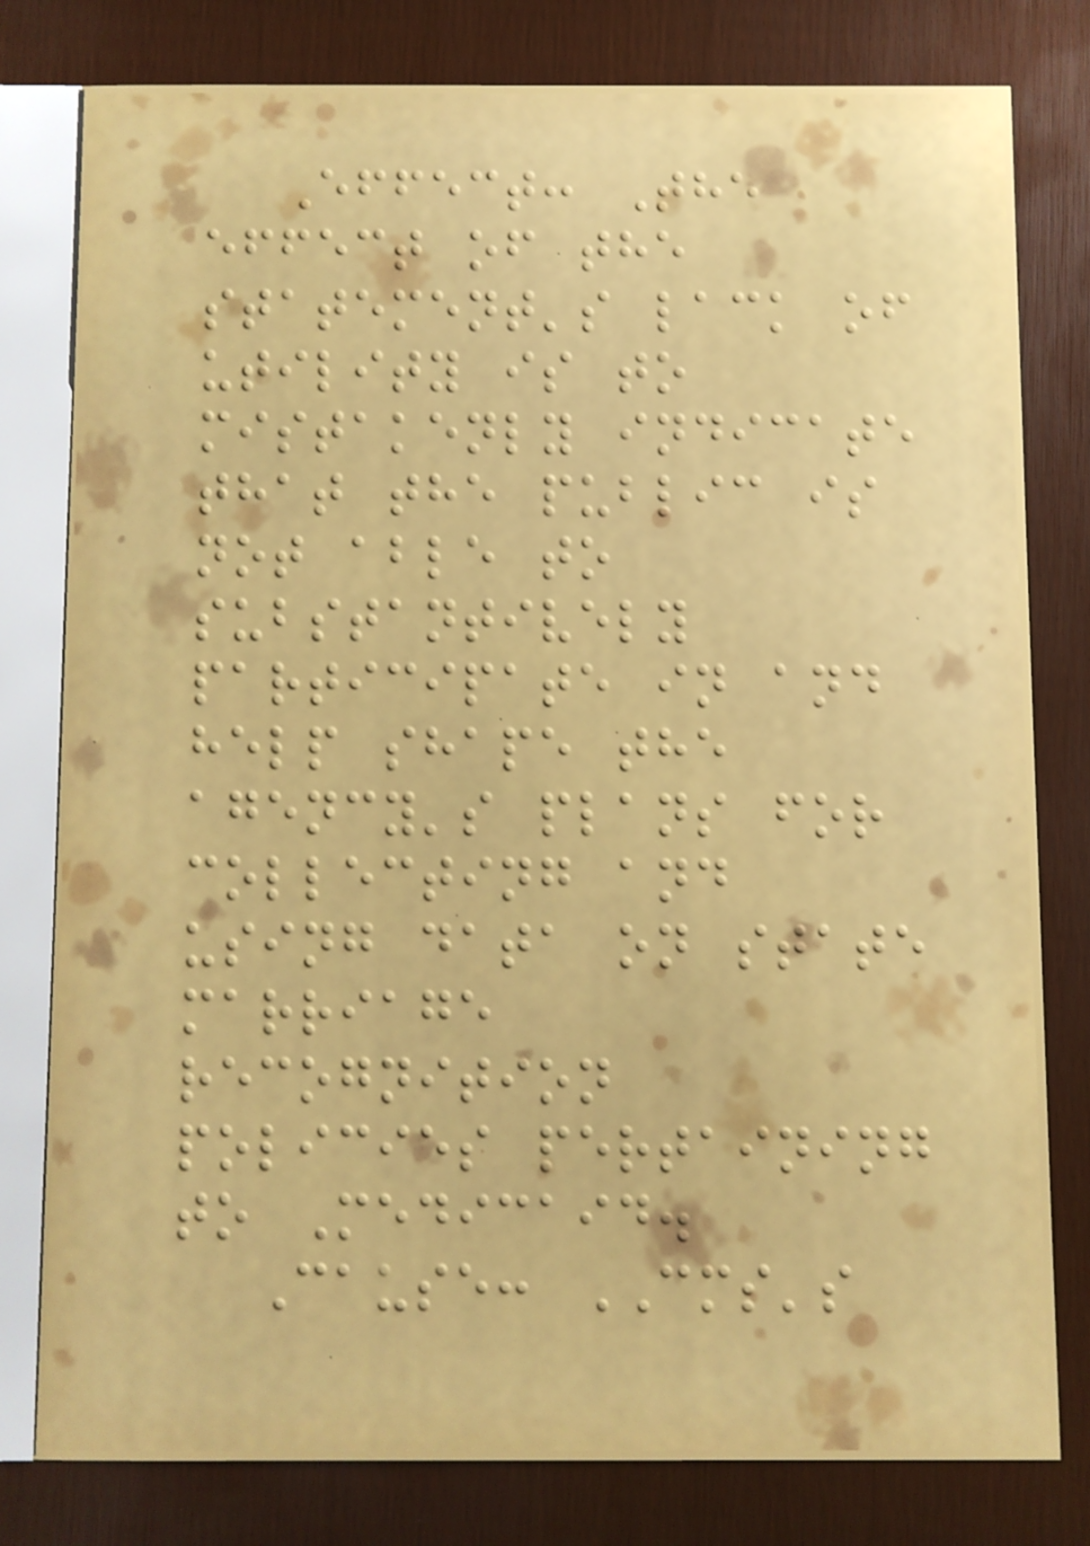Effect: The
effect of the
statement's lack of
utility is to
mistakenly indicate
that the public is
not able to
substantively
participate in and
help shape the
agency's plans for
collecting and
using data on state
marriage
recognition
policies pertaining
to Medicaid.
Cause: CMS's
